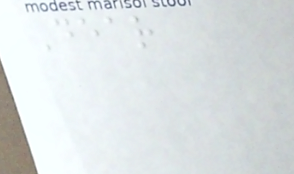Dear
